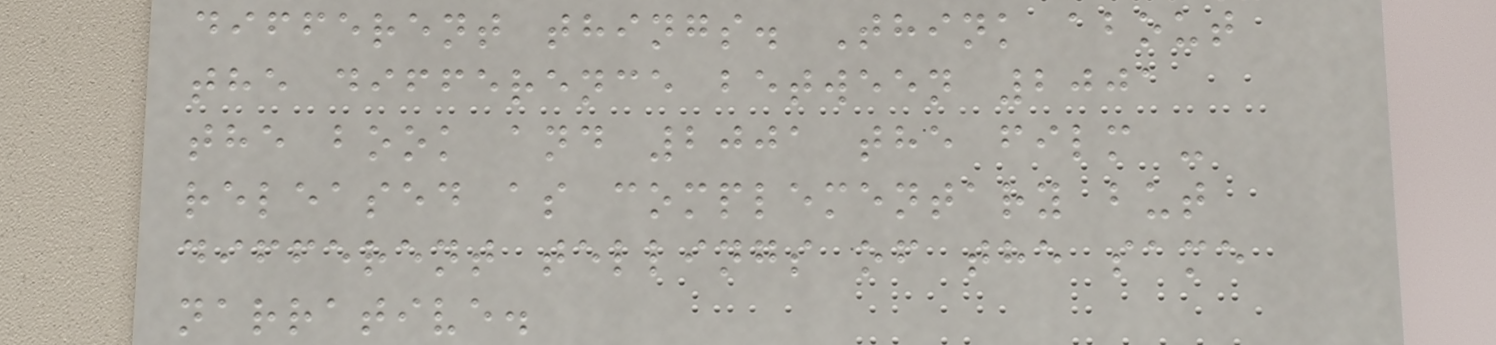different things. Think about
the difference between 2001
the book and 2001 the film -
released as complementary but
different tellings of the same
narrative.
